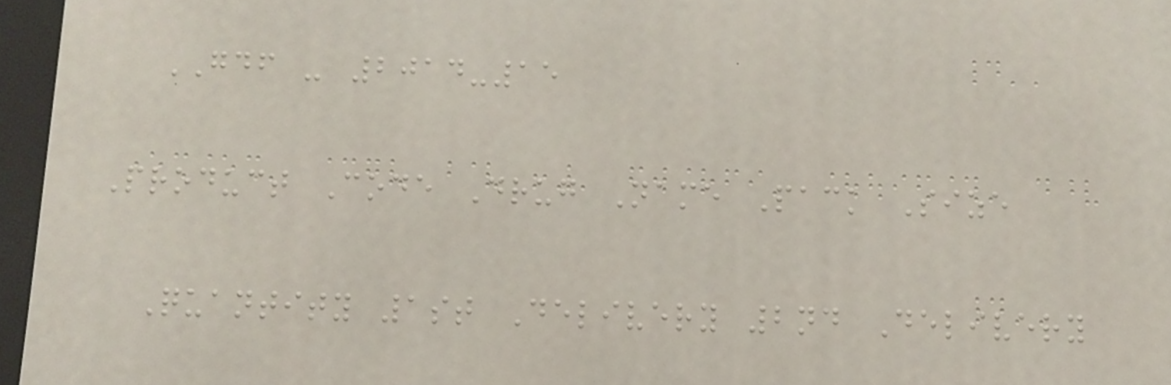GDF - 2014-15
Product Code Drug Name Pack Size
Quantity 1st Delivery 2nd Delivery
